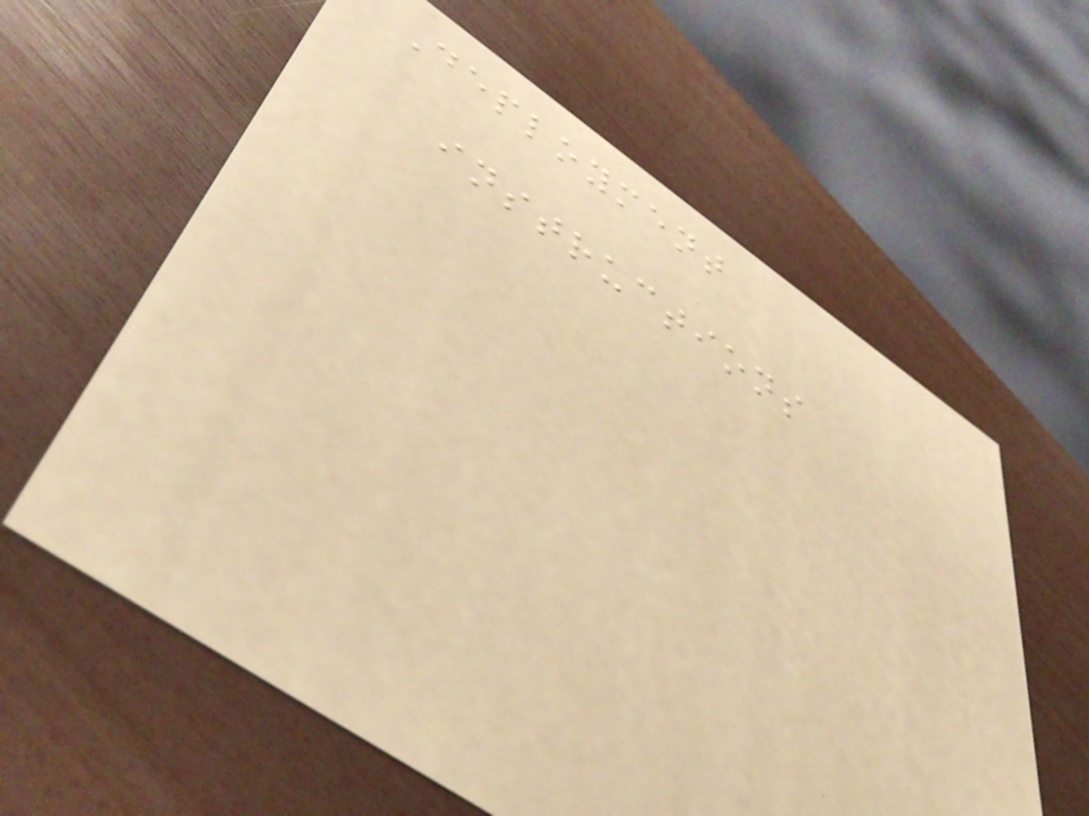Deployment
instructions
